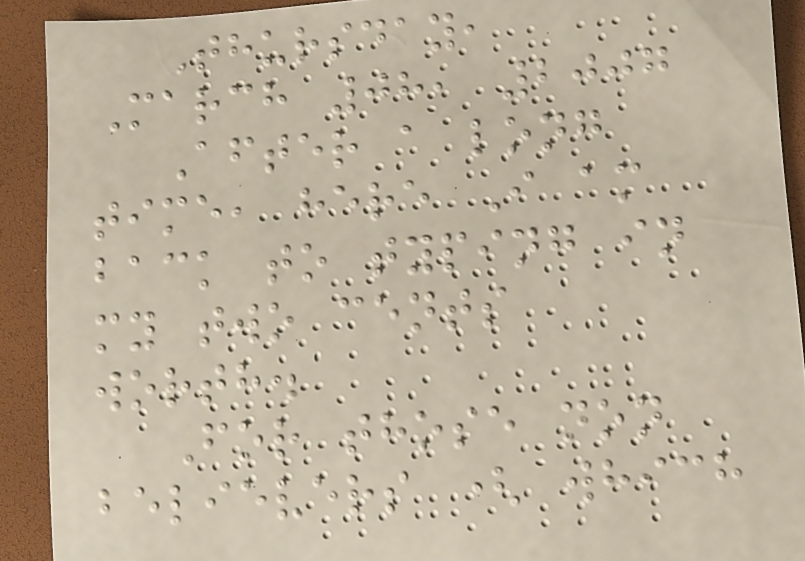Thursday,
March 08, 2007
After a long
time, here I am
back to typing in
my two cents
worth.
For those non
believers ( which
